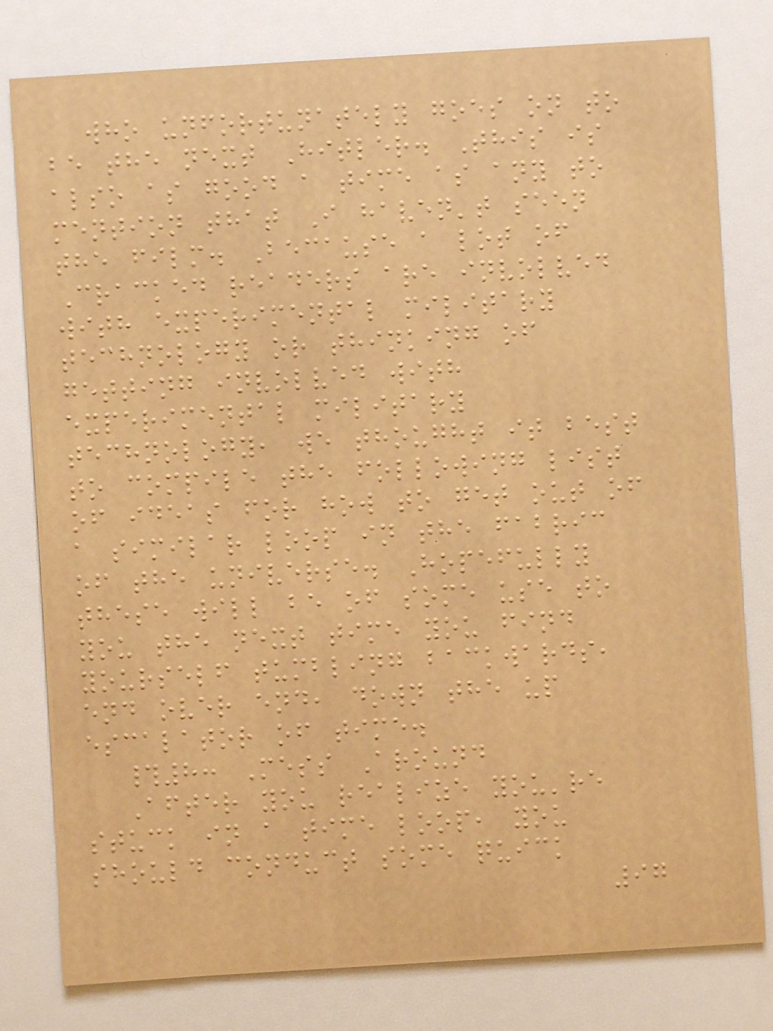who unfortunately goes on to
be the next Hitler. This is
also as good a time as any to
mention that I haven't seen
the film. Because a lot of
Cracked readers are involved
with experimental military
technology or thinking of
getting involved with
experimental military
technology, we thought it best
to compile the following list
of ideas for how to get out of
a similar loop in the fabric
of the universe. Hopefully
these will be of some use to
you the next time you find
yourself tumbling backwards,
end over end, down the up
escalator of time.
#8: Mess Around
After you realize you're
stuck in a time loop, you
should conduct some quick
97
